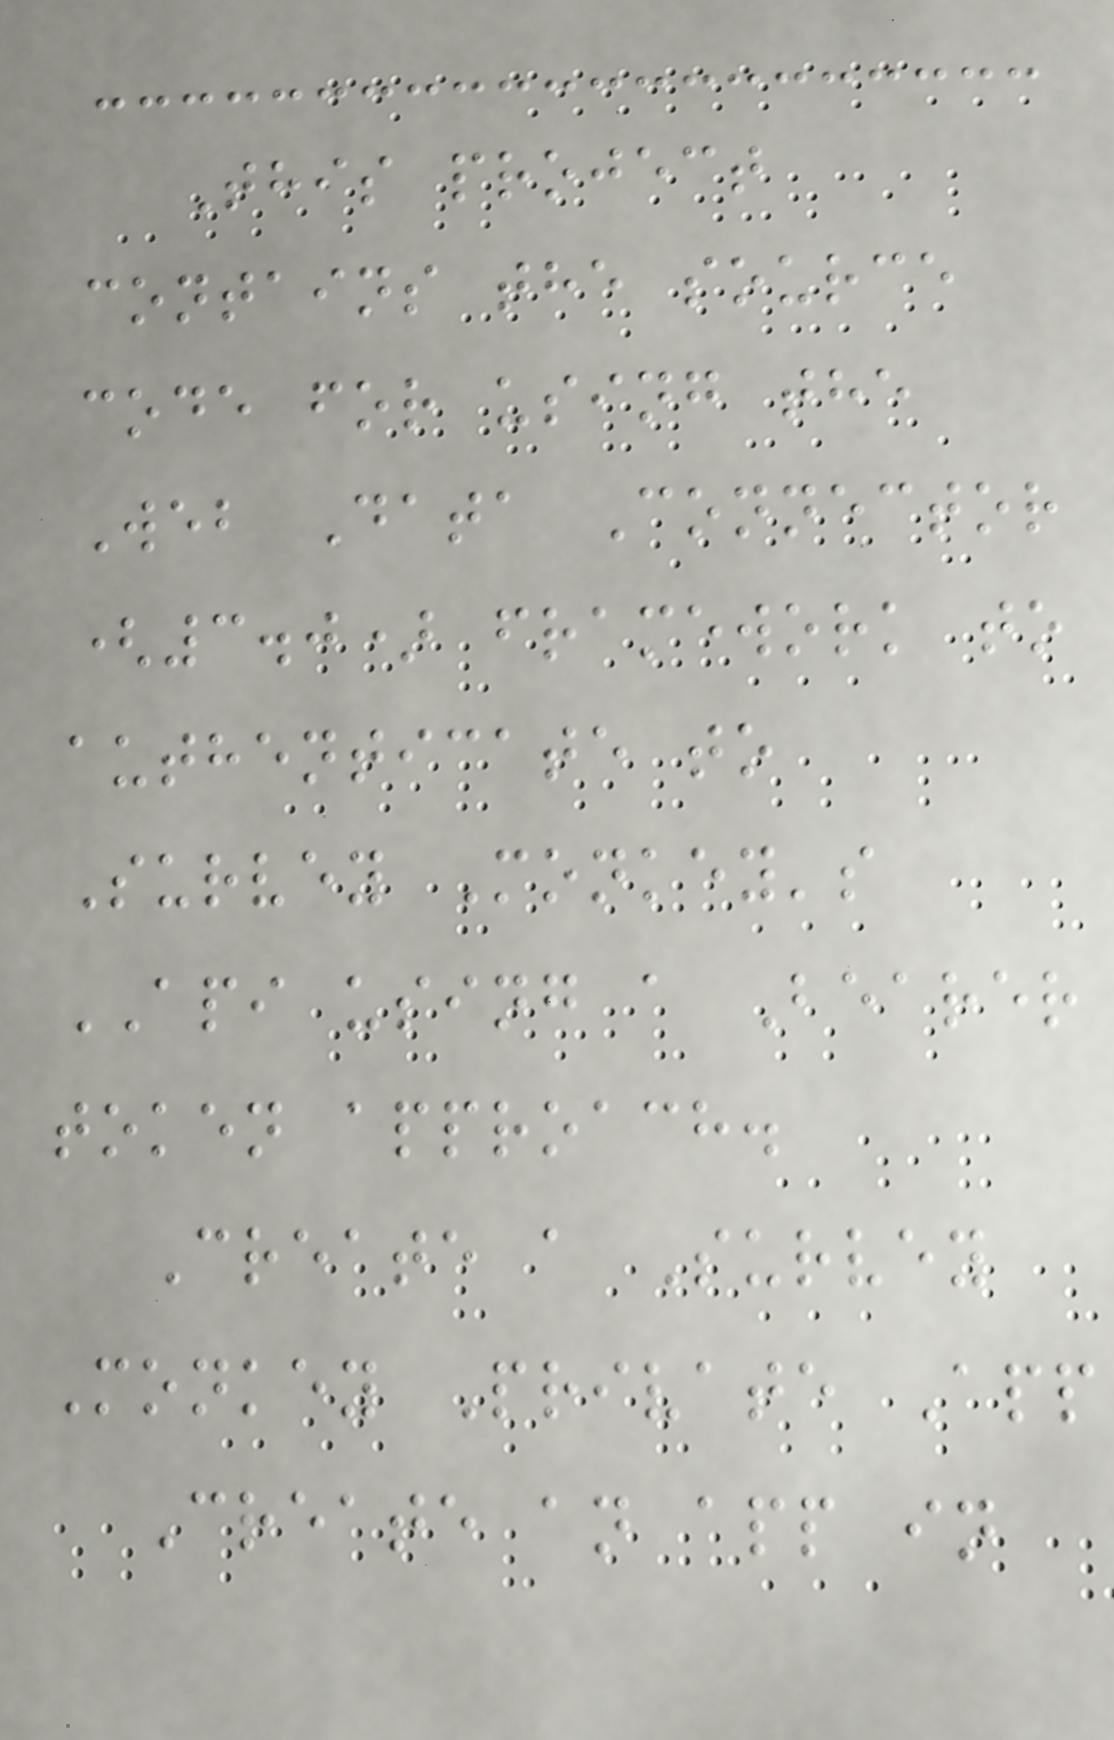This project
contains the source
code for using the
Web Data Connector
(3.0) framework to
authenticate to
Survey Monkey's
API using a Bearer
token approach.
Create a Survey
Monkey Private App
Create an app in
